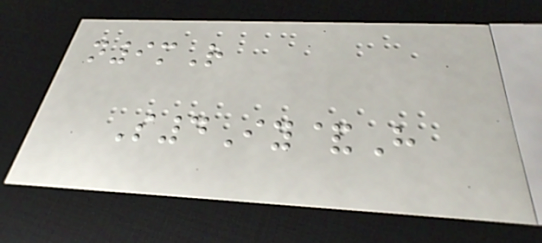n9mR
S4Iy&H
